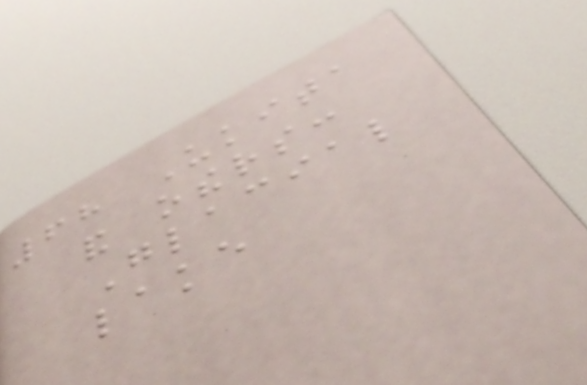68 Ukita
and others:
Glacial
lake
